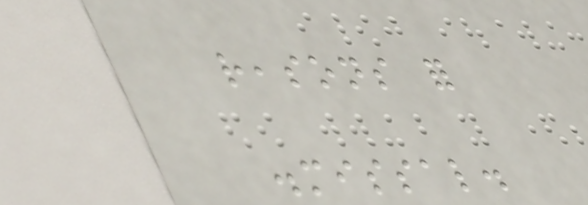reasons for
dismissal.
